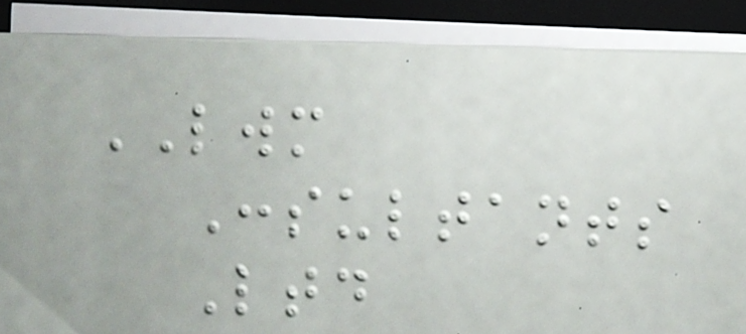LWM
Consultants
Ltd
